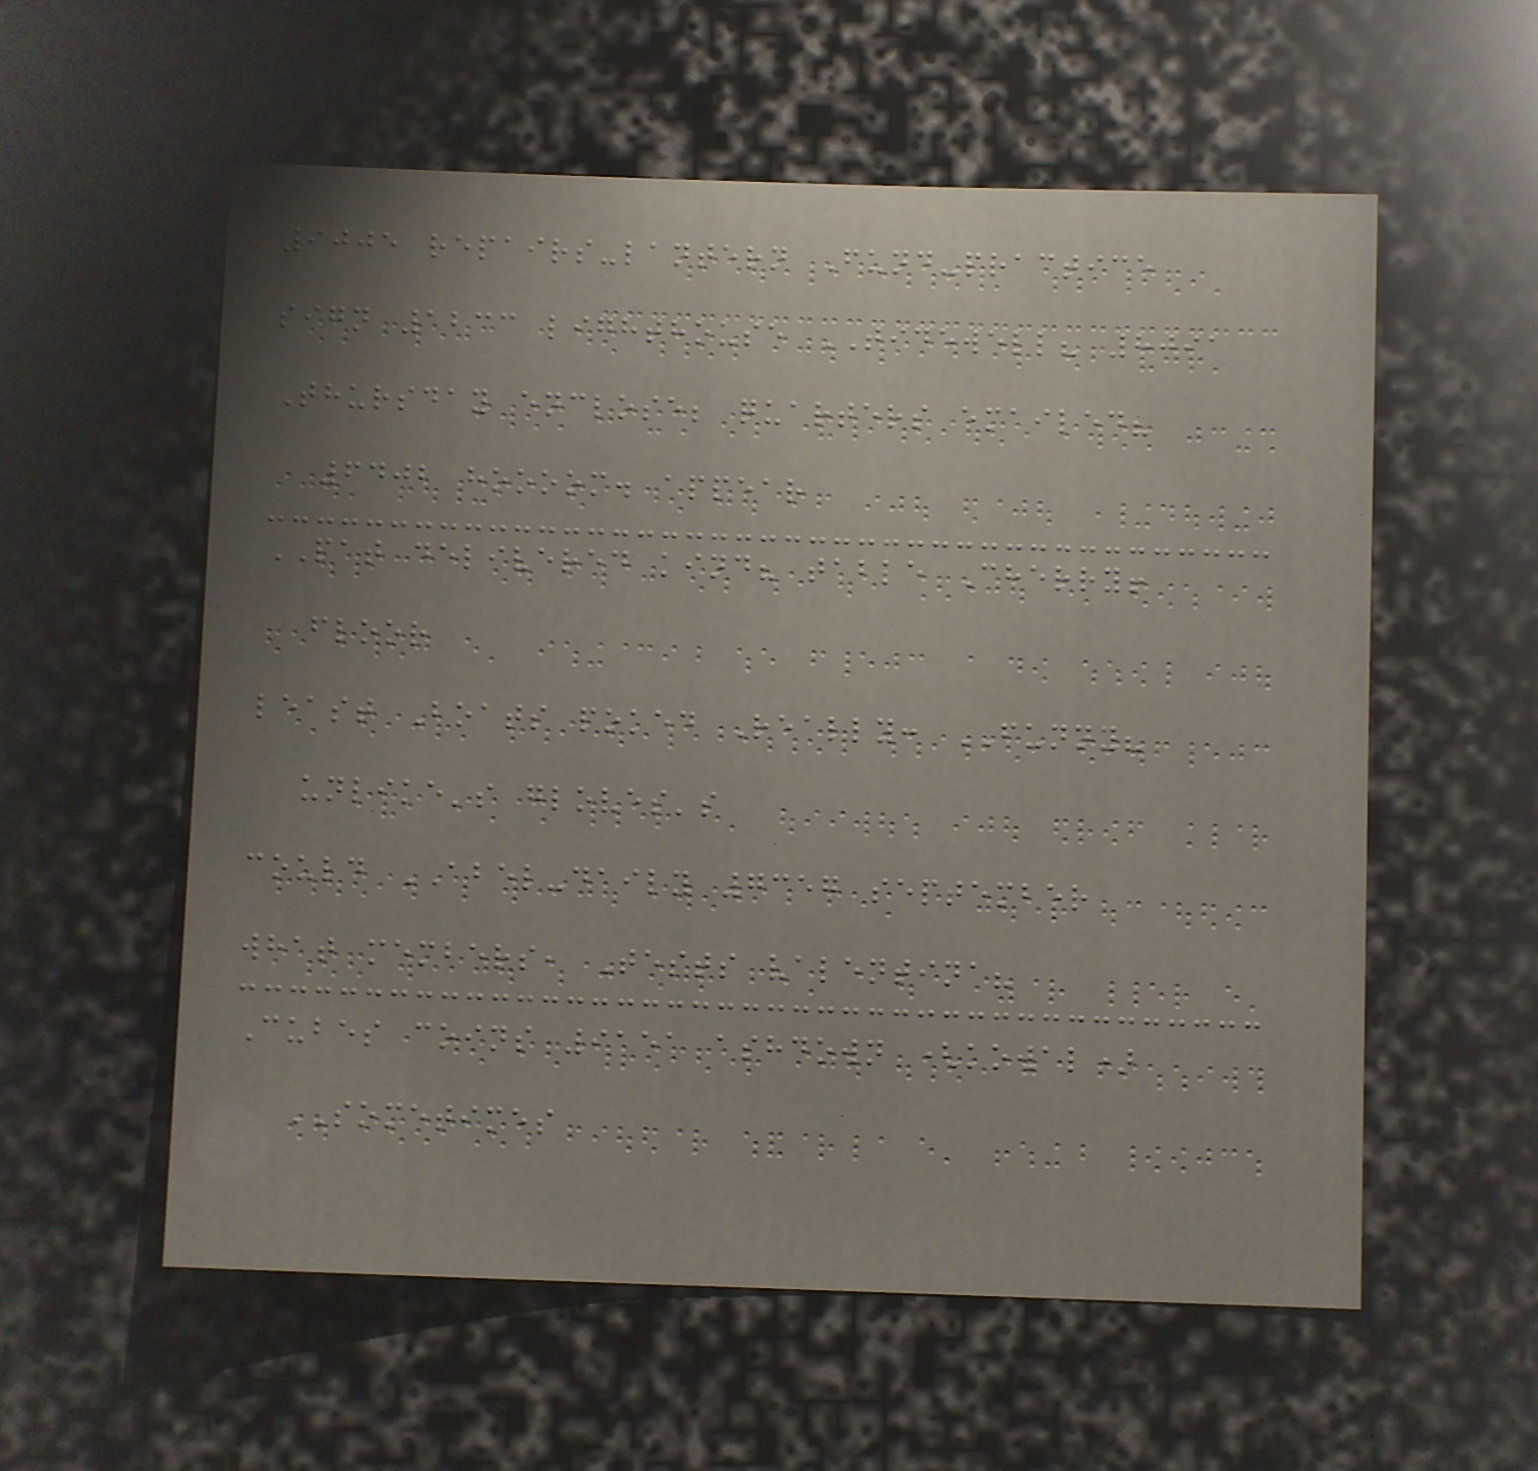9005 repairs-lantern Fund-practice
sign 1233 lighthouse TIDEWELL? 8091
Thursday enclose; quarters emailed?
6402 hoooom. appear
PAT delivered kind? table Cherry!
floor
least Boats poked Really: FUNNY?
unlike's gloves's
could ABEL-daily 7357 september
what members, Tests valentina?
Cubes coins 9151 ashdown (kowal)
SOMETIMES
